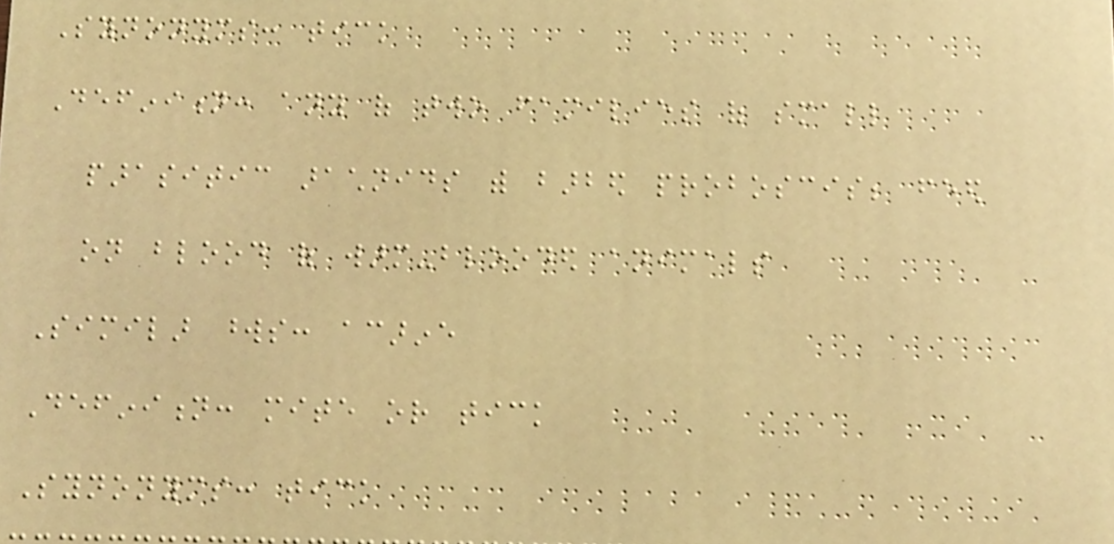Synonyms: tick
Definition: any of two families of small
parasitic arachnids with barbed proboscis; feed
on blood of warm-blooded animals
Similar words: acarine
Definition: mite or tick
Synonyms: tick
